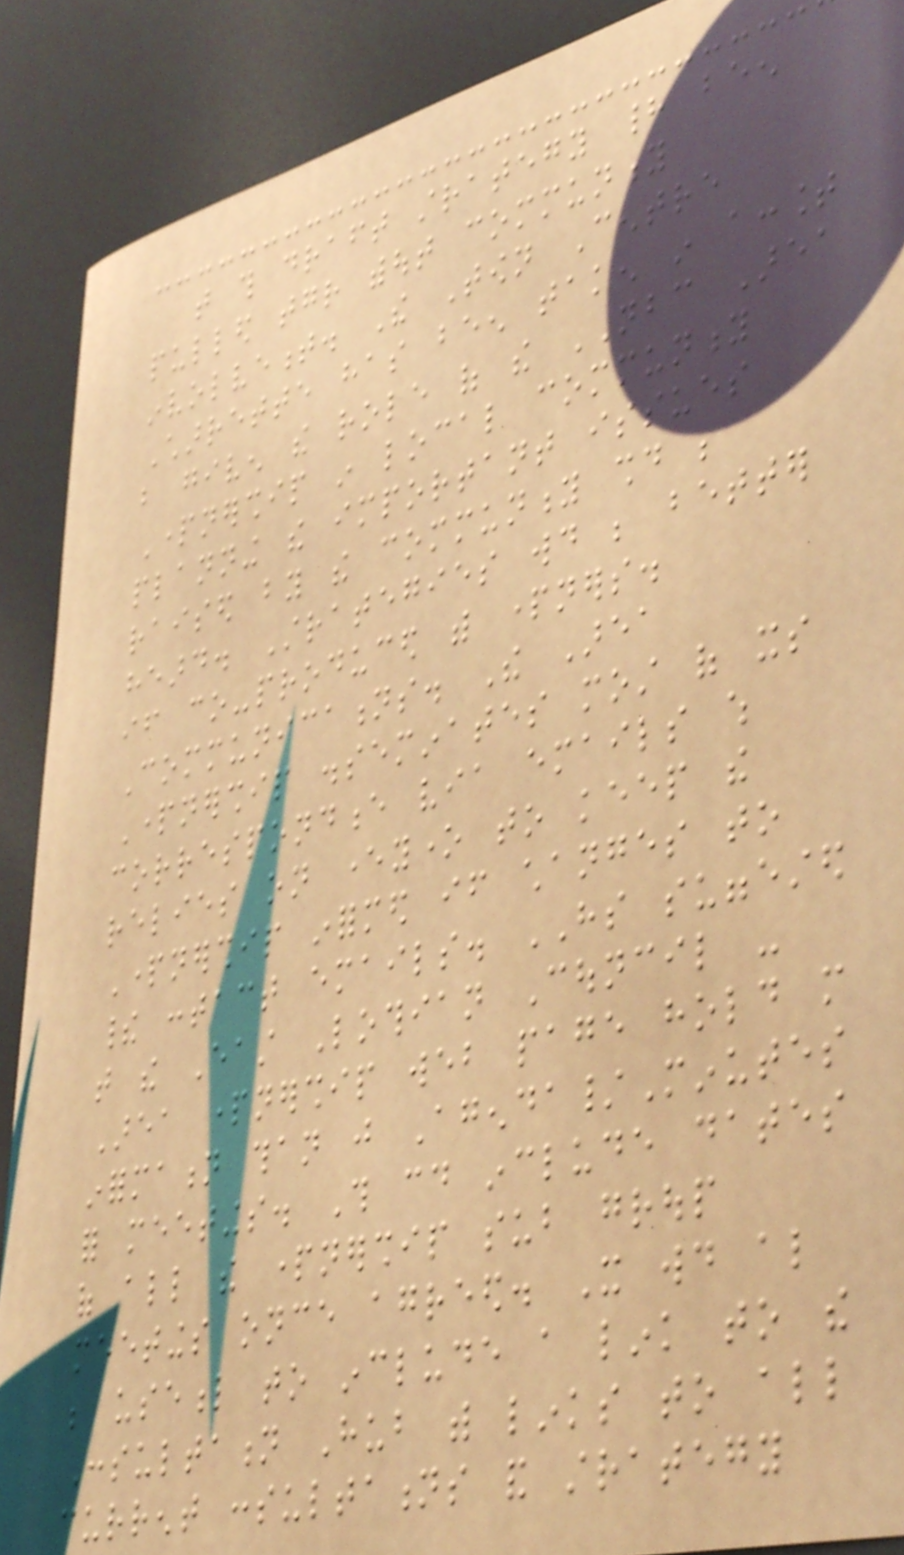that this draft strategy had been
pulled together without community
involvement. The Town Centre
Charrette has been taken in account
but given the role of the NBC Area
Partnership in local community
planning the important issues
raised by the community should be
heard. Strategies would be better
if co-produced with partners.
Communications. The Area
Partnership disseminates most of its
correspondence via emails which
relies on everyone to keep the
Partnership informed if changes to
their contact emails. HS suggested
that the East Lothian Council -
Area partnership web page hold more
information than just Agenda/Minutes
for meetings. This could include dates
of all the partnership sub group
meetings once agreed. It would also
be useful to include a link to the
Consultation Hub with links to all
current consultations and strategy
